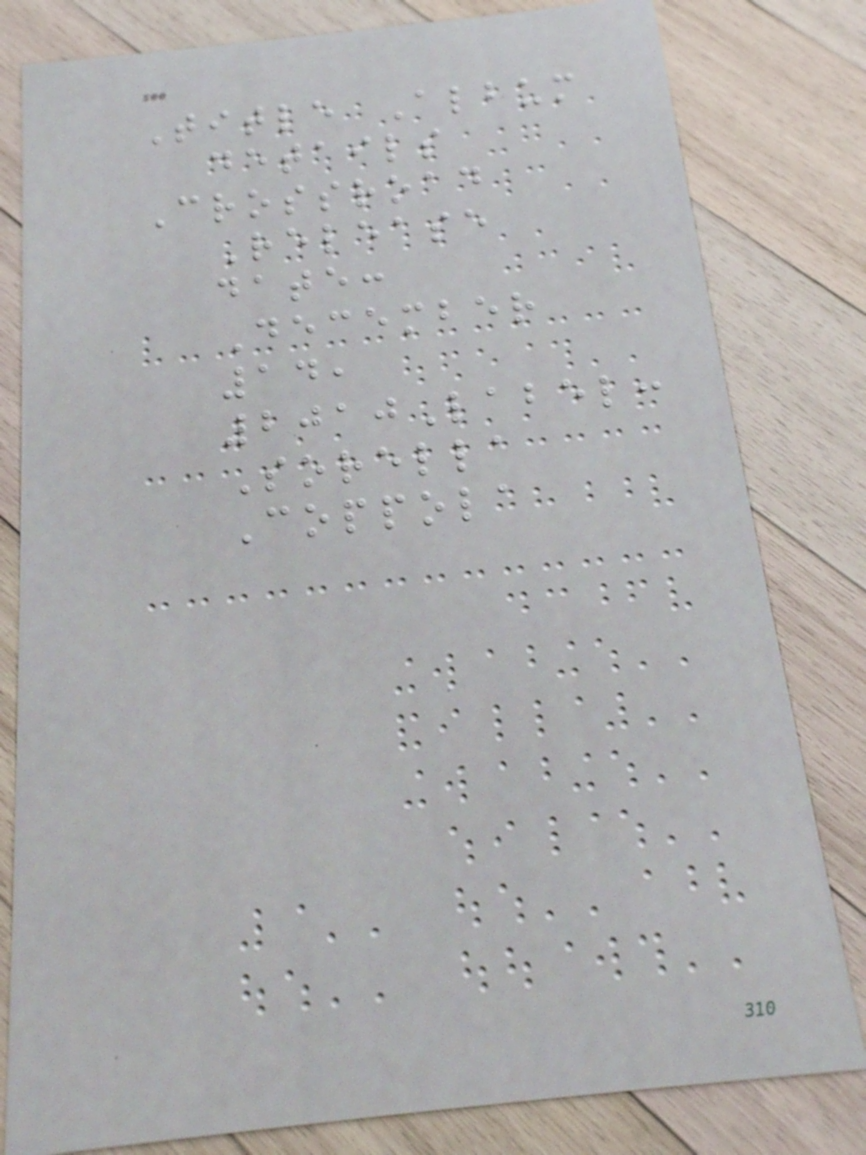Title Album
details
Crossroad
Release
date:
December
14,
2010Label:
Sorella
Coppola
